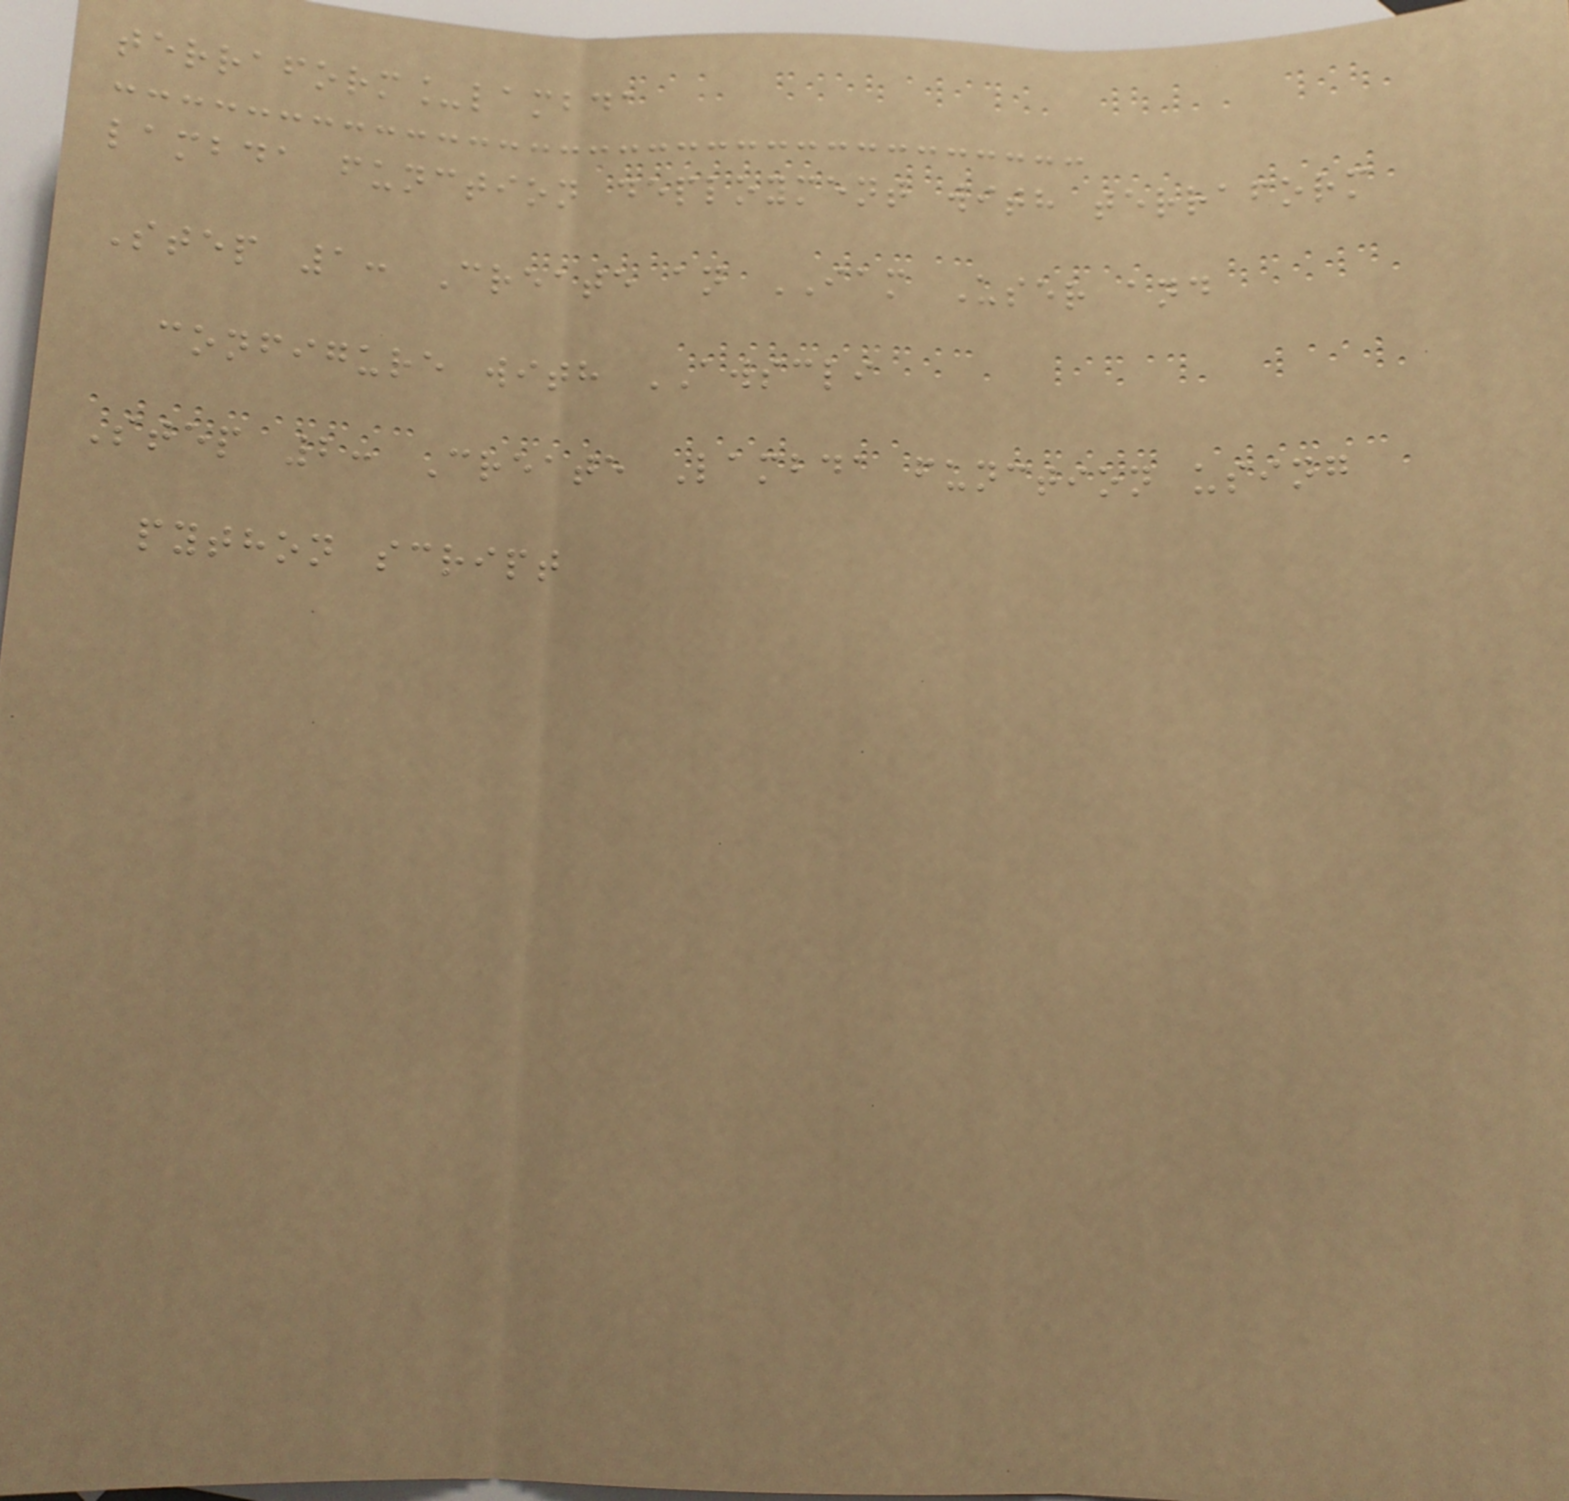terraform_lambda
lambda function deployment with terraform
Step 1: Create an IAM User and
configure with AWSCLI
Step 2: Create Lambda function using
python script
